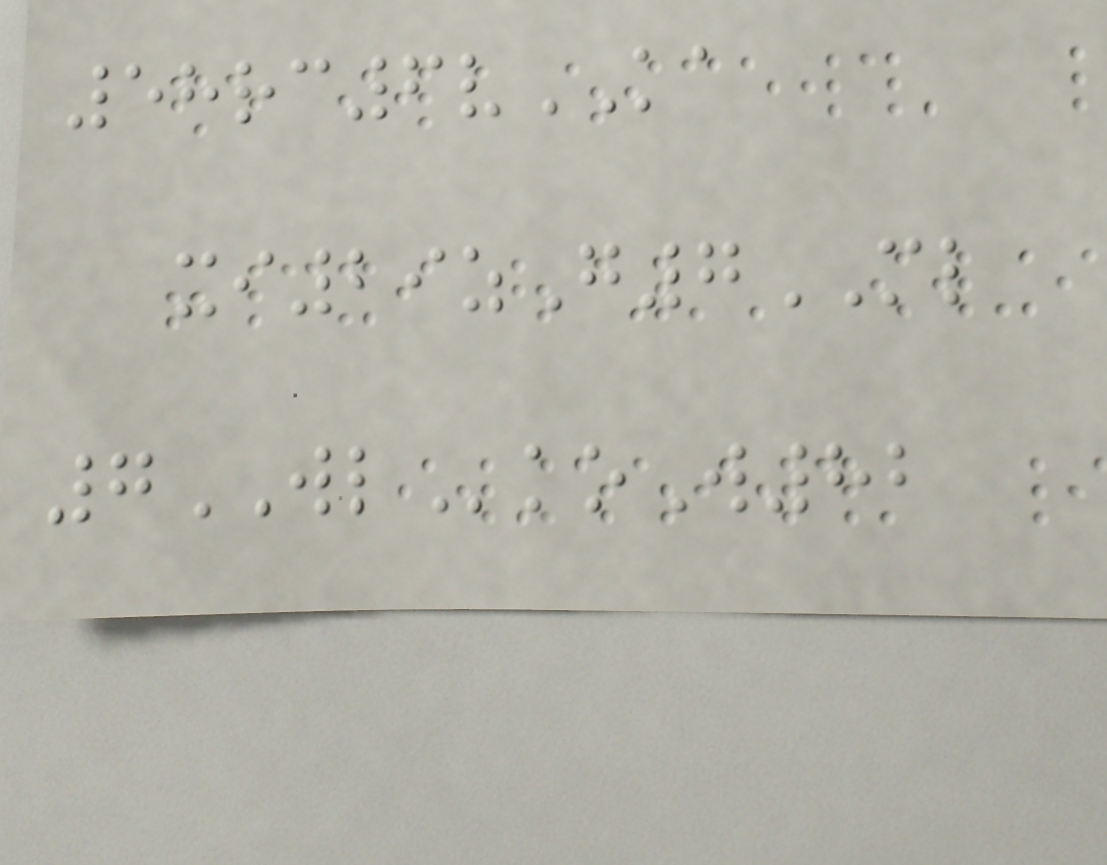58rc6vKA
xi29zG7ML
7WLkoW82
